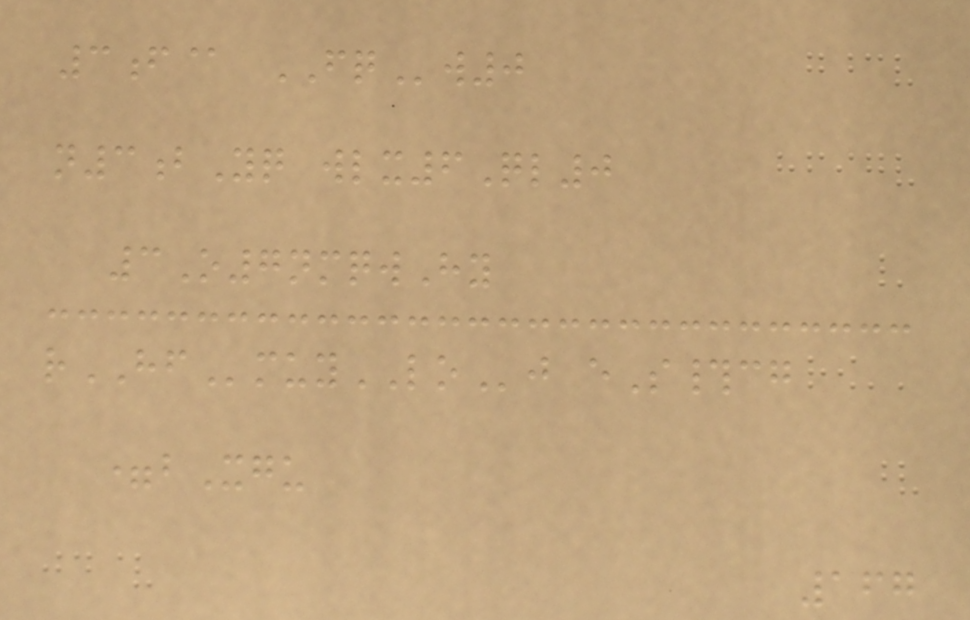3f@ FQw0
n3bYq wlx6Ql0
3O7nmqwHy
rHFmuyLOj eS#cg
=bXgu
167
